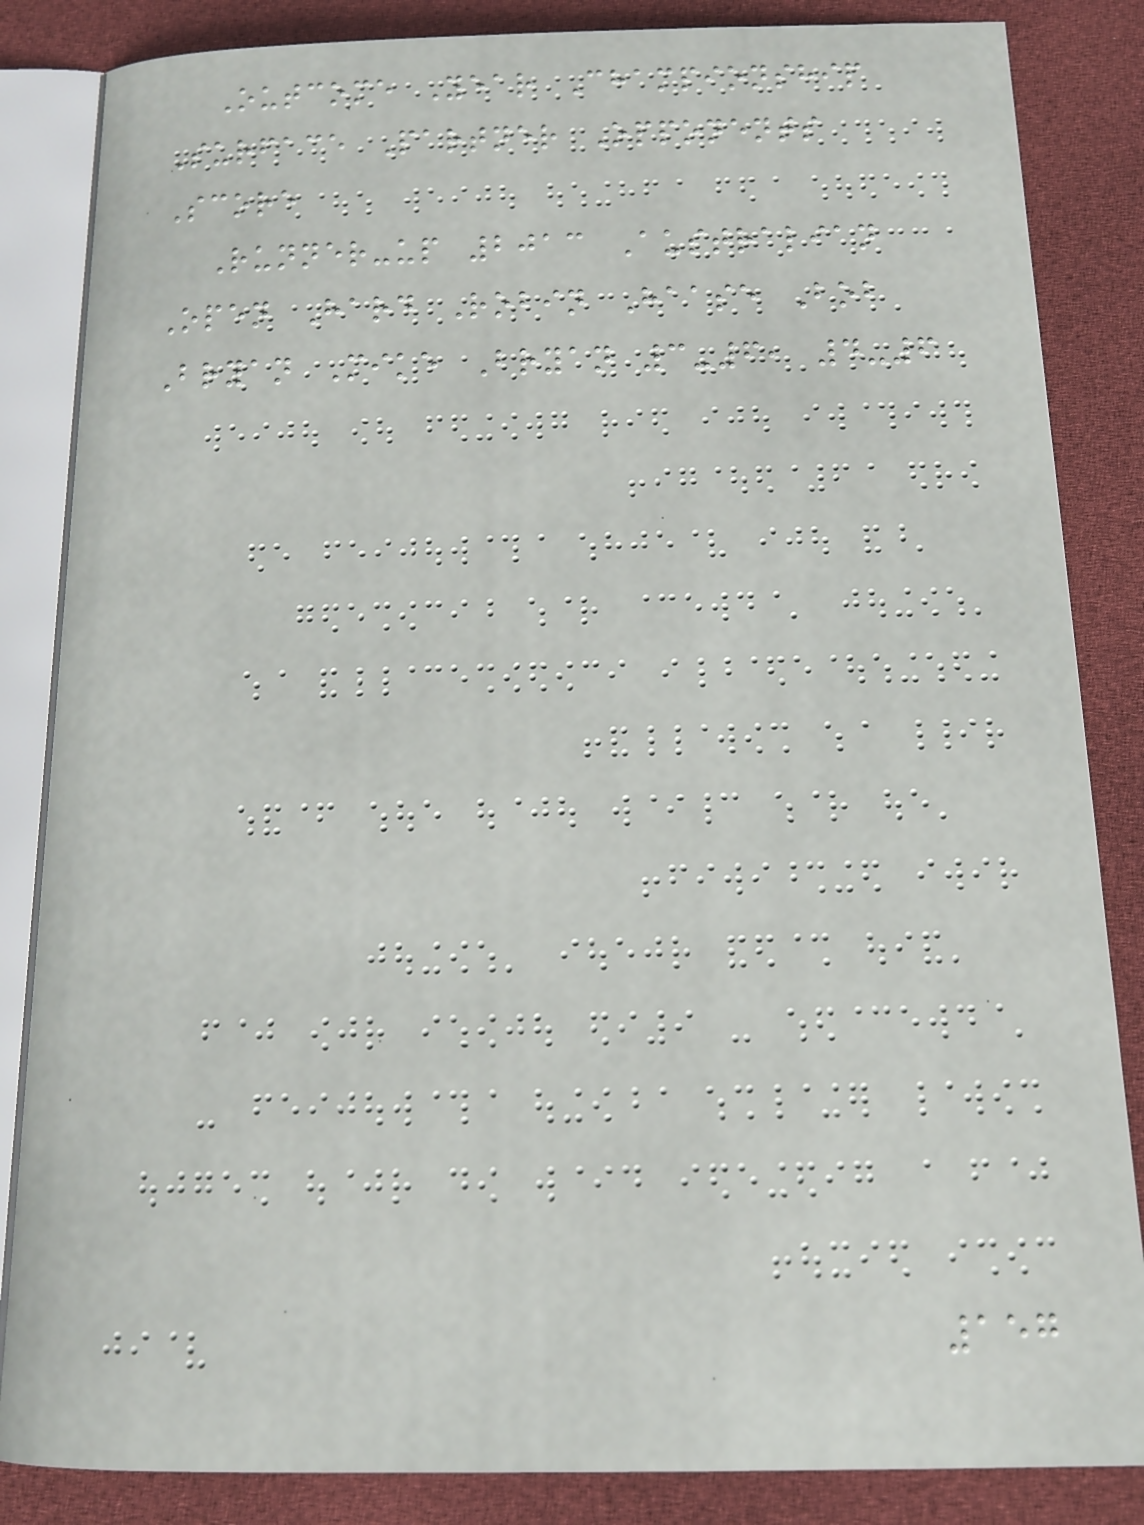Outcome Year Championship
Surface Partner Opponents
Score
Runner-up 2013 Australian
Open Hard Robin Haase Bob
Bryan Mike Bryan 3-6, 4-6
157
